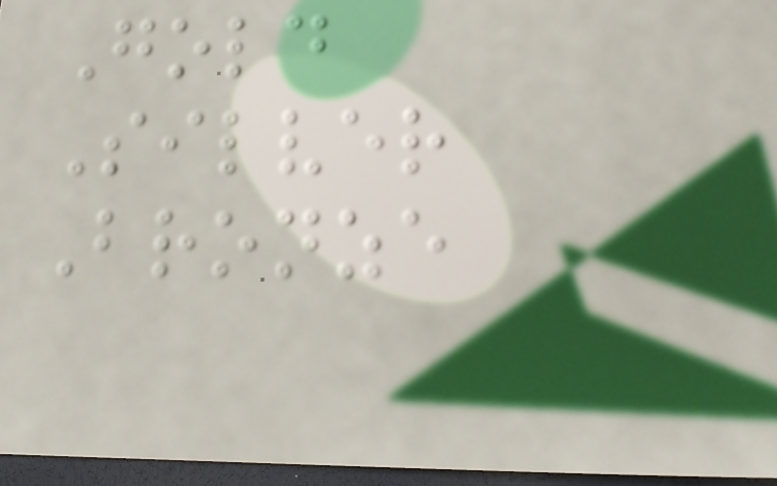Gold
Silver
Bronze
